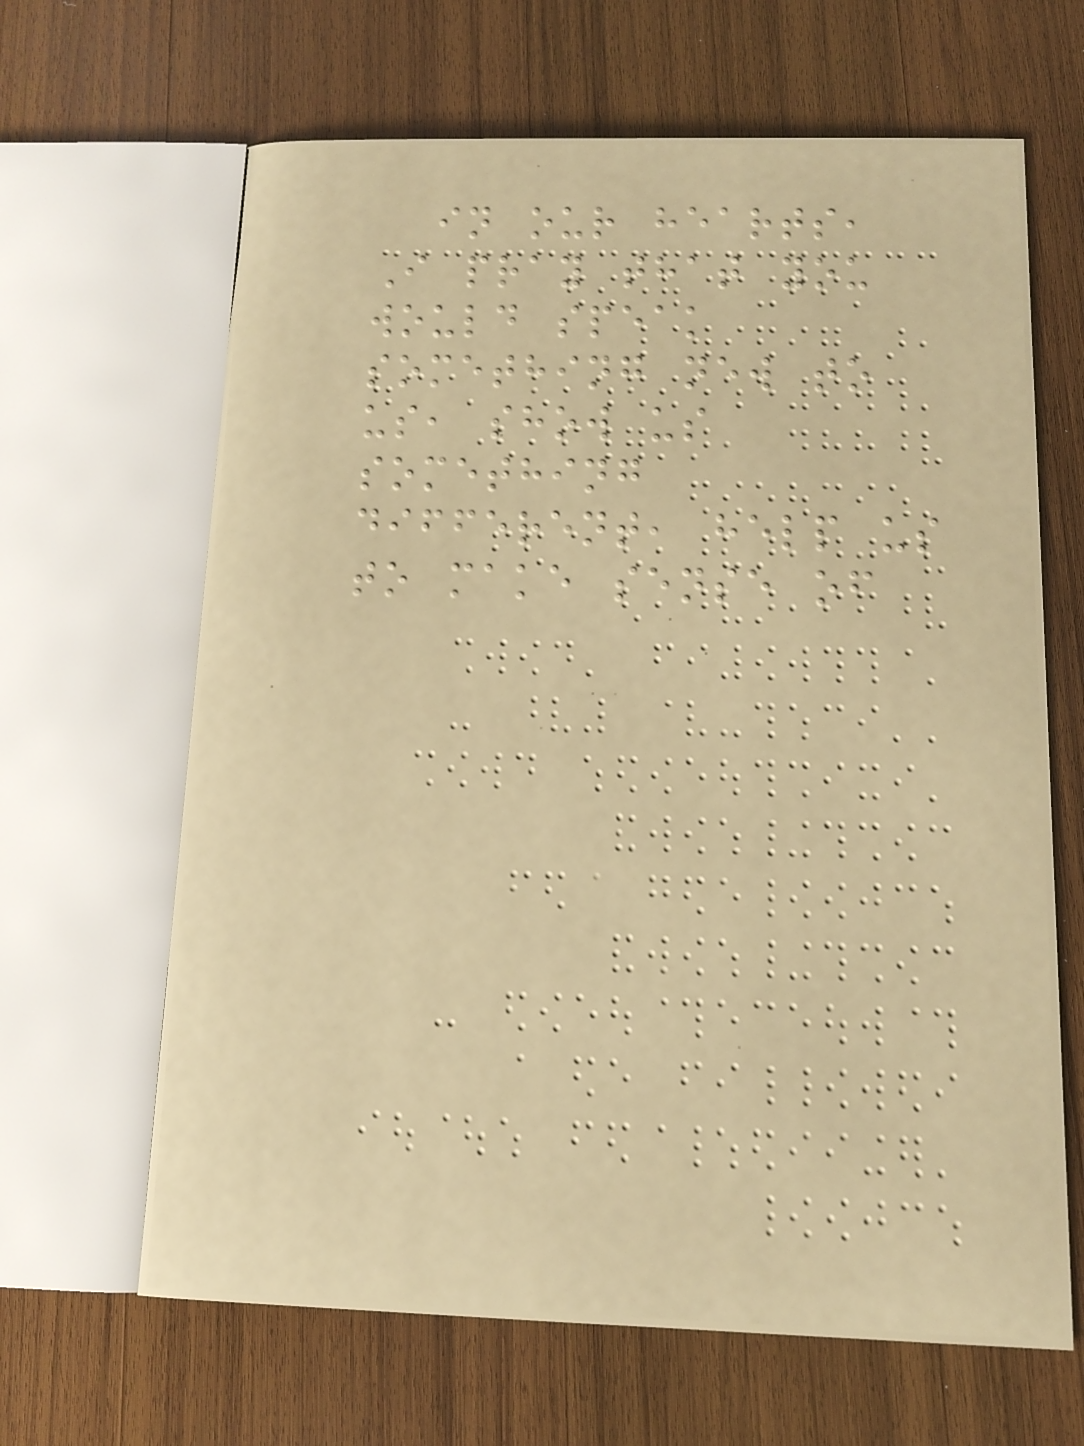in our hearts,
I pray that you
would speak
something new to
us, show us
something
different, help us
to make sense of
